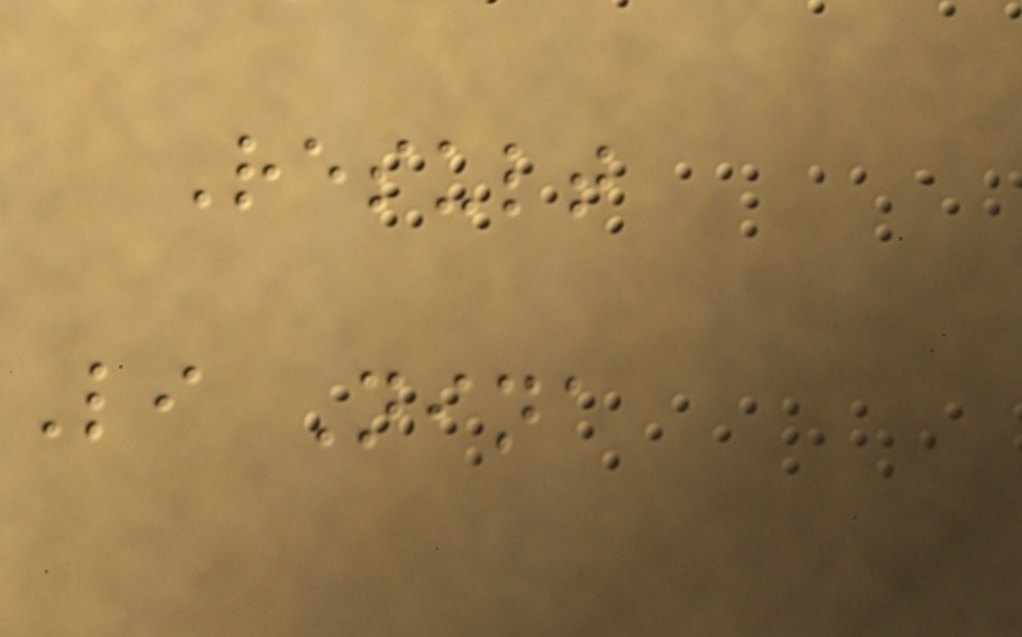Result
Li Nina
